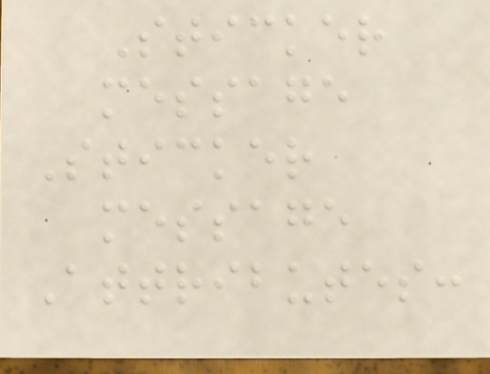Sticker
message
Sticker
message
Attributes:
